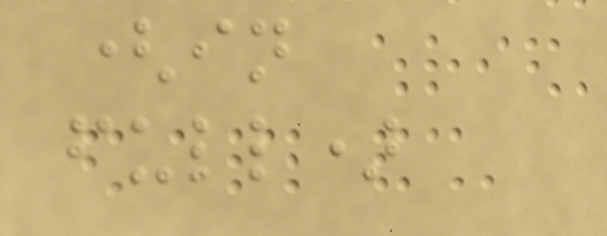(in
full)
